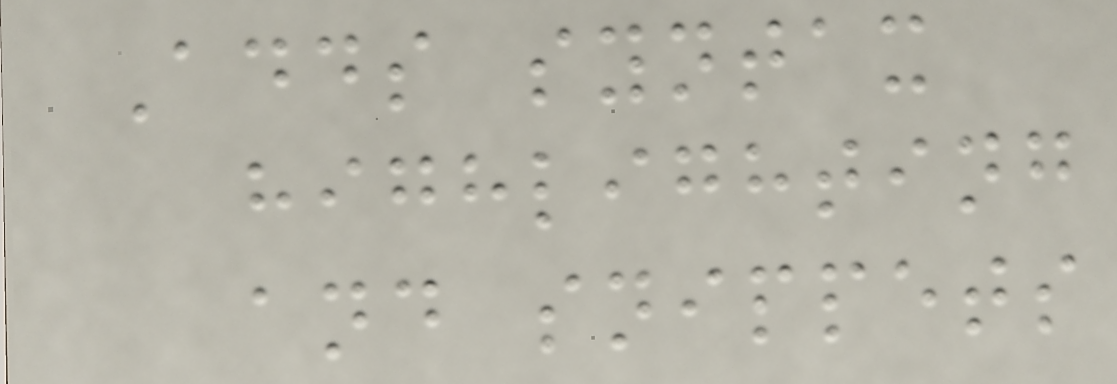Adds syntax
highlighting
and snippets
